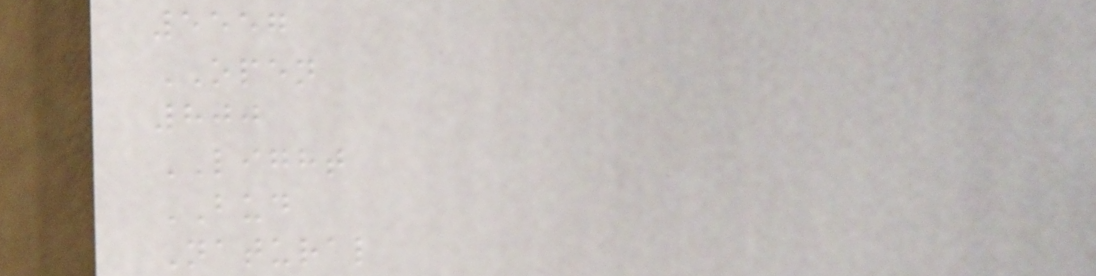5557
OPEN
800
LIGHT
BUD
Natural
